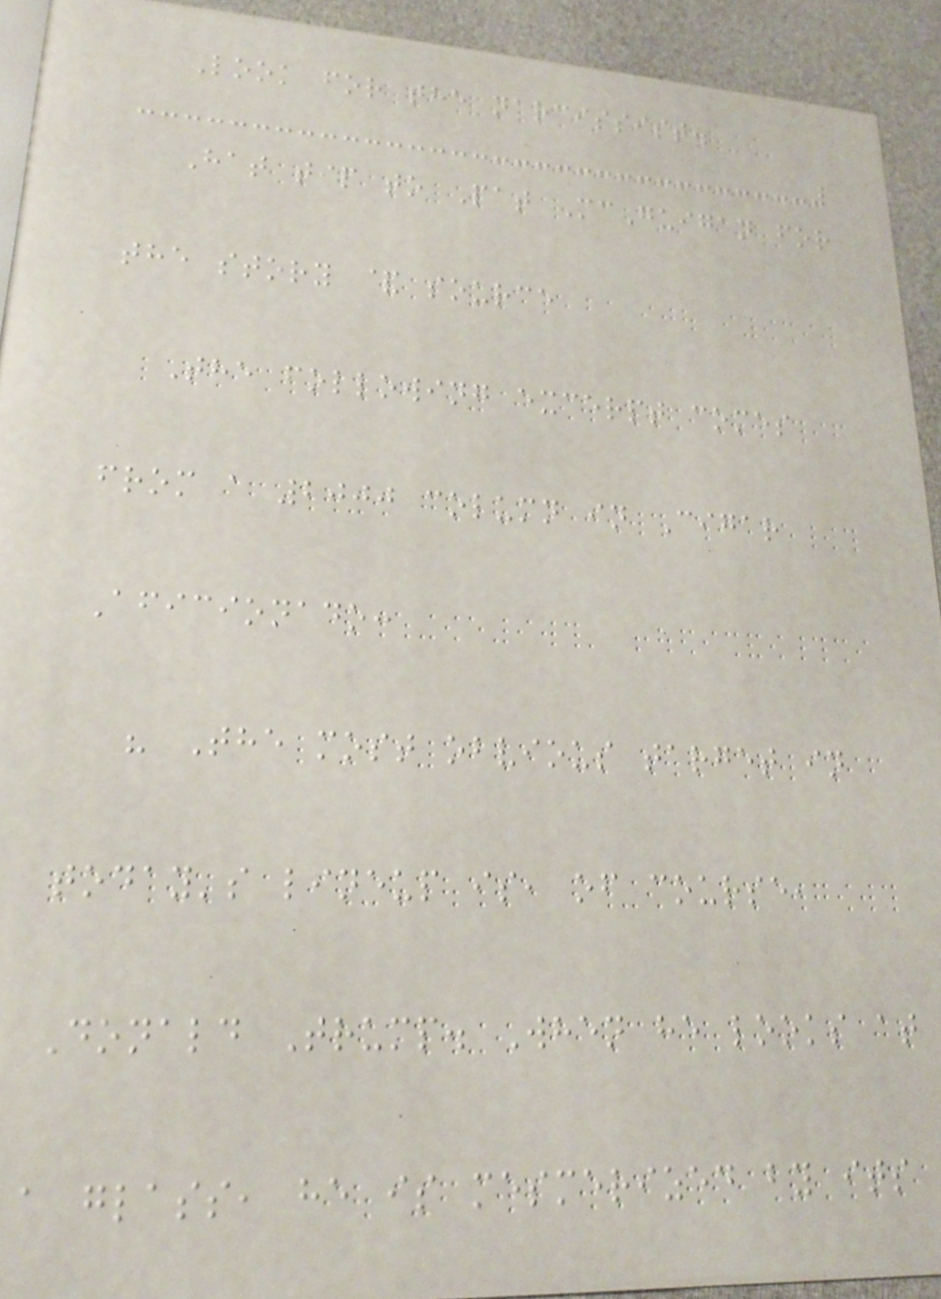Look for the narcissist.
Hat tip to Pat McGuigan for
the story & source
The following excerpt comes
from a 2000 column in Cigar
Aficionado:
" The most obvious target in
today's lineup is, of course,
Donald Trump. When he looks at
a glass, he is mesmerized by its
